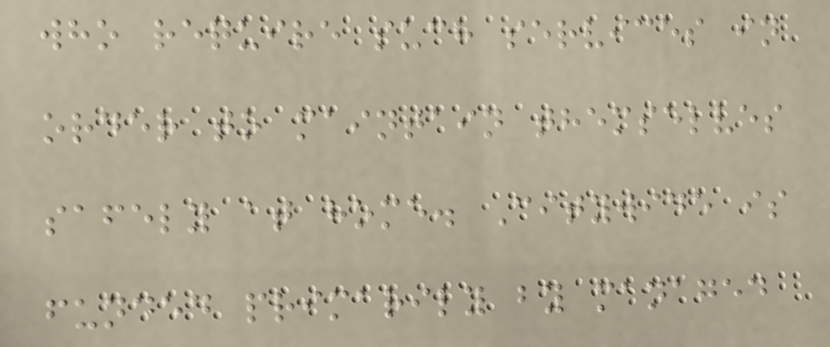who require such services in
order to maintain themselves
safely at home. Citywide is
funded primarily by managed
